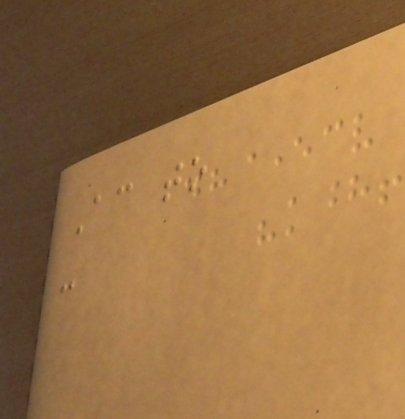According to
-
